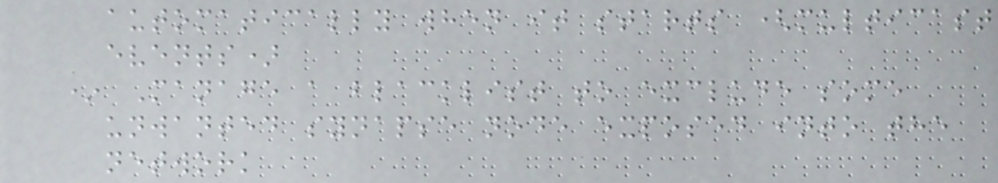automatically when it starts (multicast
events)
* Manage a blacklist to exclude some
unwanted synapse node exposed into the
network
